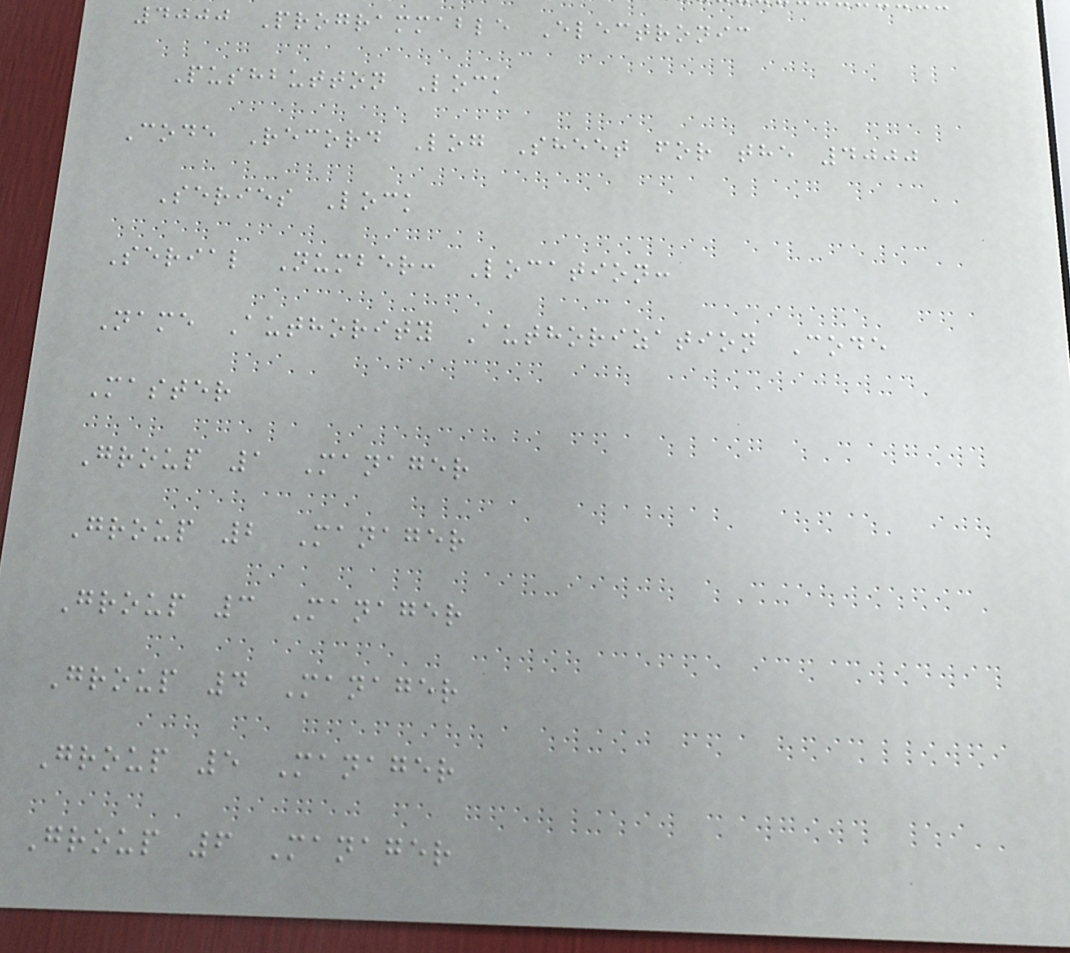4000 Programmable Electronic
Pushbutton Lock
Code Record Log Sheet for the 4000
Series Lock
Serial Number: Location:
Name Authority Authorization Code
Master
Group 1 Manager
Group 2 Manager
Group 3 Manager
Group 4 Manager
Group 5 Manager
Group 6 Manager
